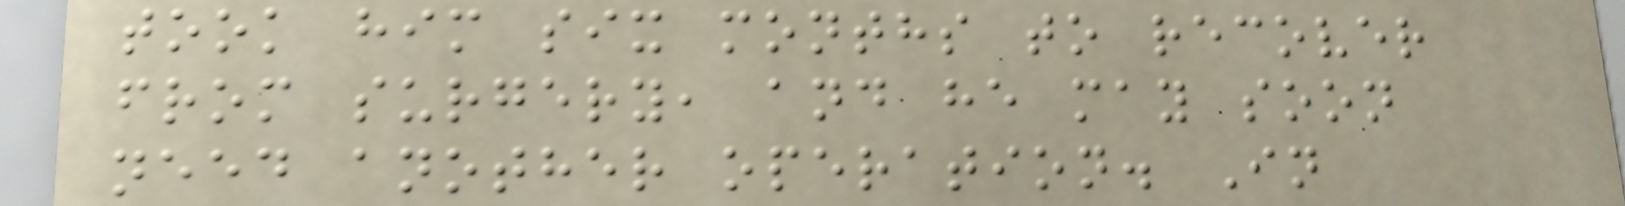took him six months to recover
from surgery, and he may soon
need another operation. In
